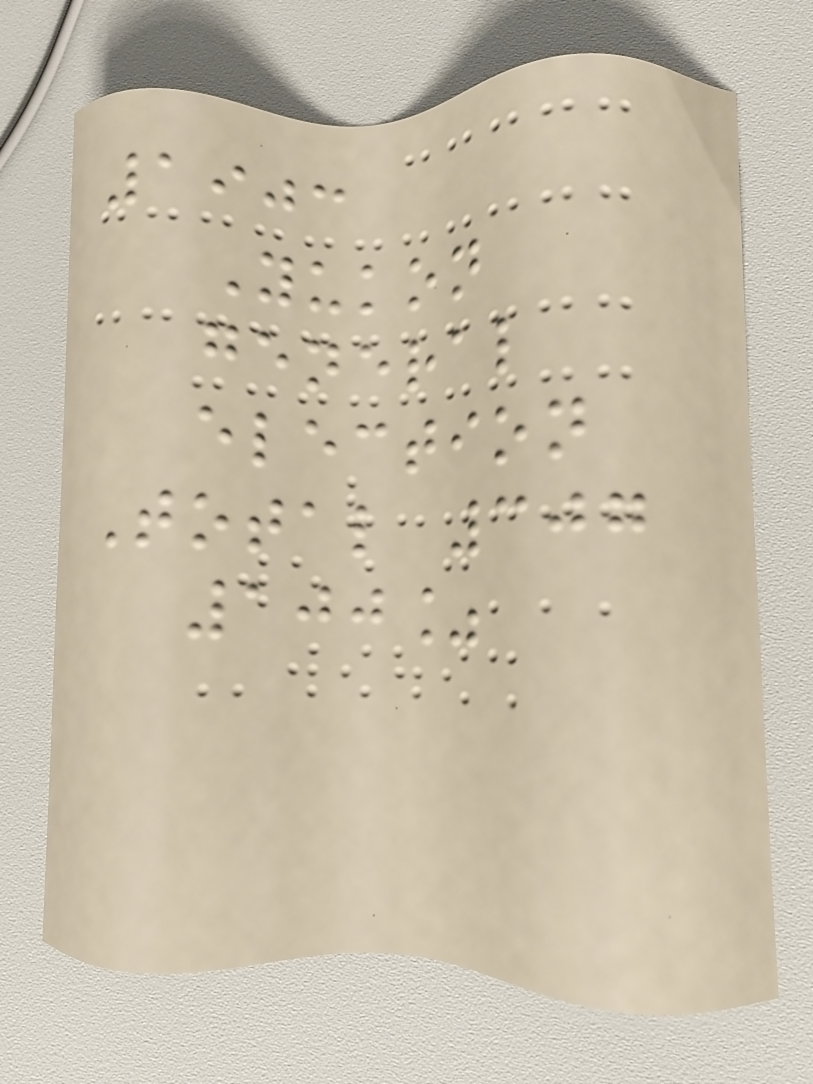1903
Yukon
general
election
Total 307
100%
